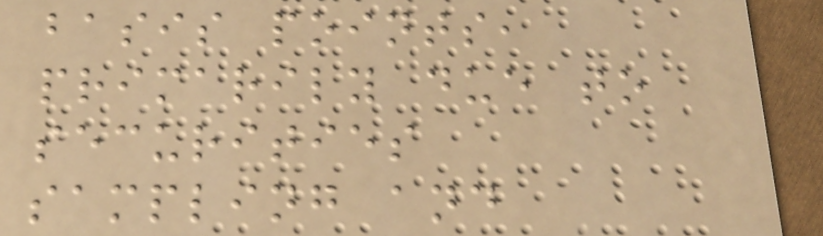basis points,
primarily due to
securities
sampling and
